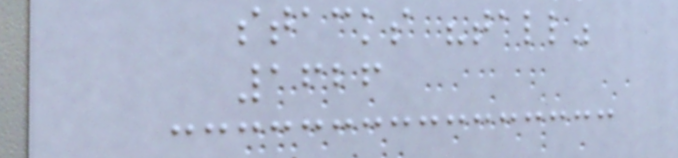stacks "tall"
1626
